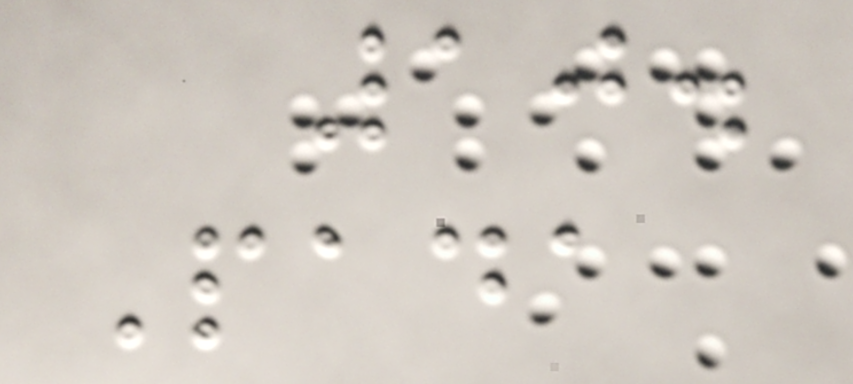10.
Pada
